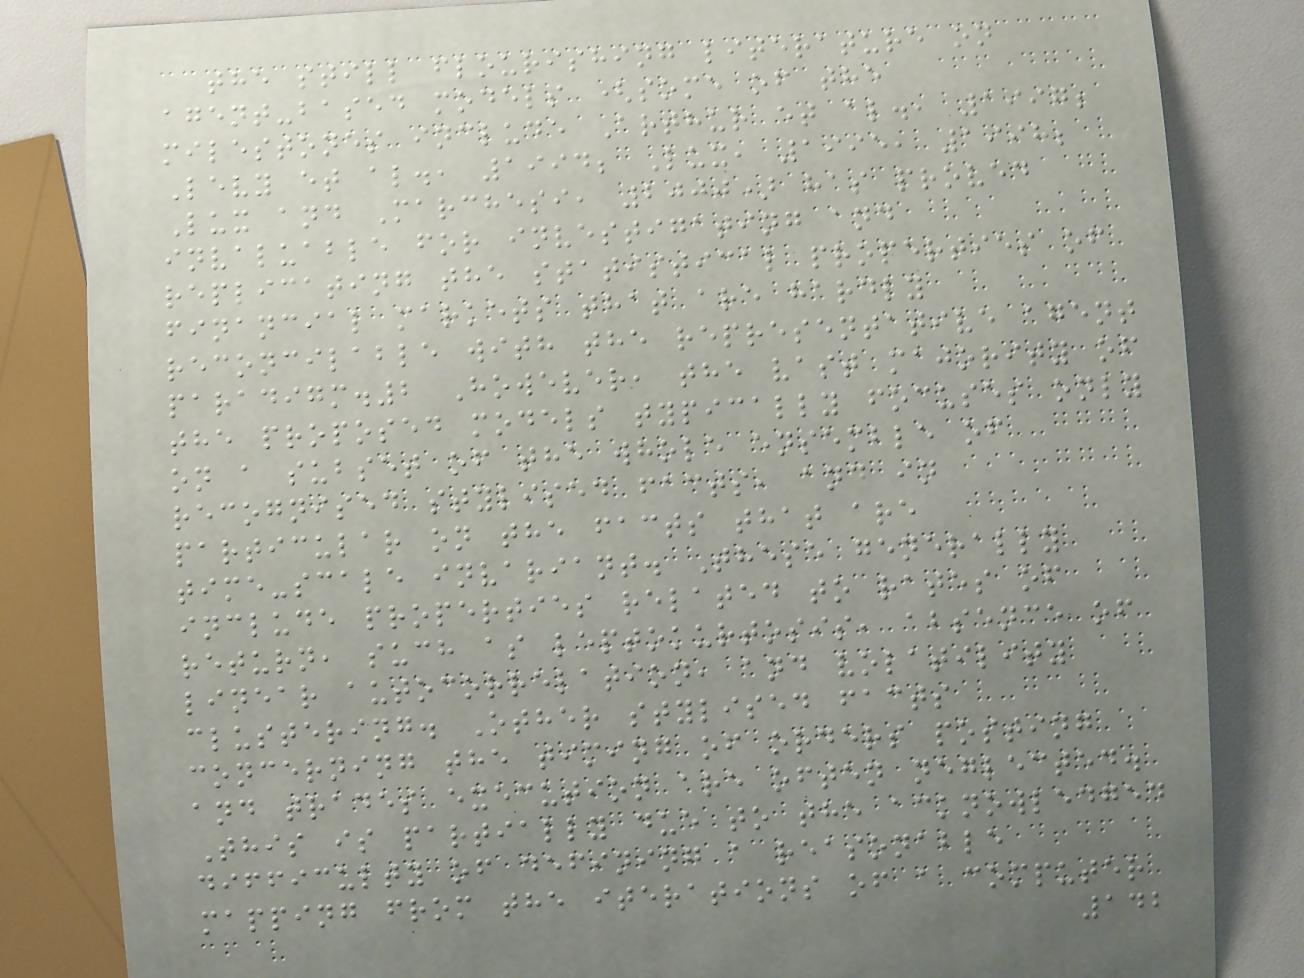the still flourishing literature on
agent-based models (some of the
milestones include Arthur et al., 1997;
Levy et al., 1994; Lux, 1995, 1998;
Lux and Marchesi, 2000) has proved
invaluable for investigating and
replicating the statistical properties of
financial markets that are hardly
reconcilable with the representative agent
paradigm.2 However, the vast majority of
the proposed models typically focuses only
on a subset of the whole ensemble of
recognised stylised facts, and in
particular on the facts that are
time-scale invariant. These generally
include properties related to rates of
return, such as leptokurtosis, absence of
linear autocorrelation, and volatility
clustering. Other stylised facts
concerning the timing of orders posting
and trades execution are often neglected.
This is partially due to the acknowledged
difficulty of defining a reasonable
mapping from the iterations of a computer
142
